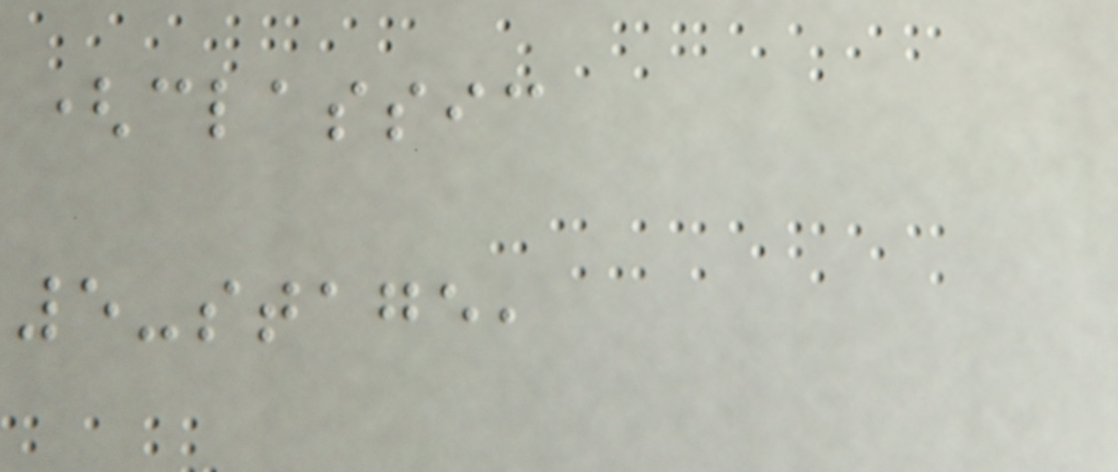(classic
5-stage,
